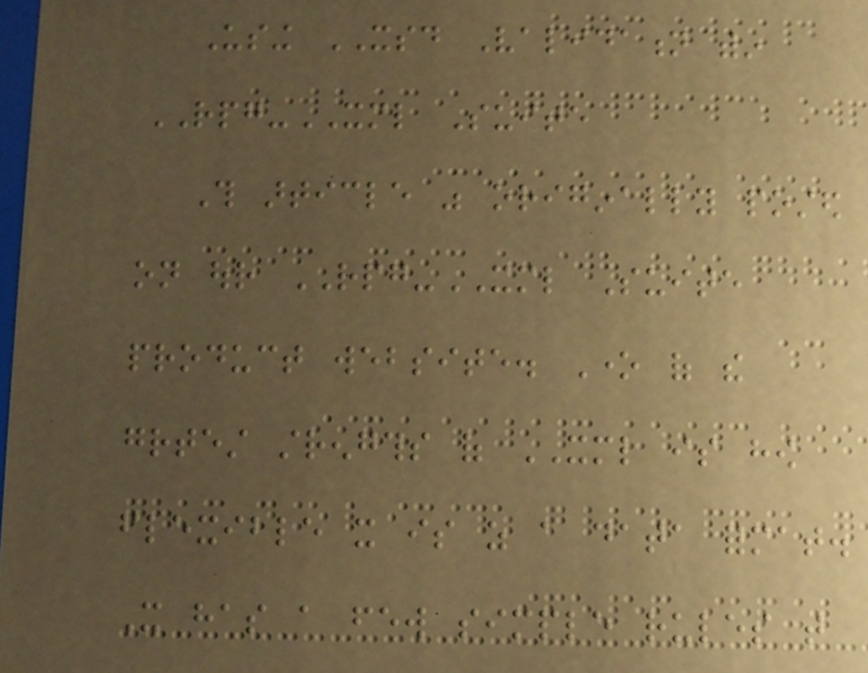Using XSD Validation within
RPG-XML Suite
This article was originally posted
on our RPG-XML Suite
product website. One of the
greatest strengths of XML is how
flexible it is as a data format.
It has a few simple rules that
